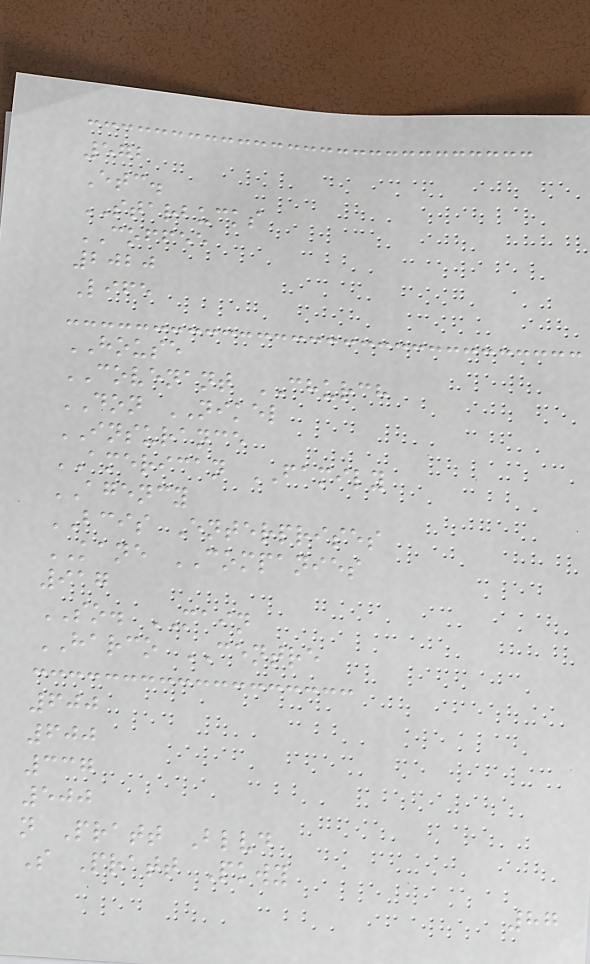572
Etc.
STARBUCKS
COFFEE
2020
Life
HOUSE
COVENANT CHURCH
DON NIKEL
INSURANCE
AMERICAN FAMILY
AGENCY
BCIS Enterprises
KANE COMPANIES
917
SO. MAIN
HARCO CENTRE
600
600
337
500
n Pratt Blvd
S Pratt Pkwy
87
